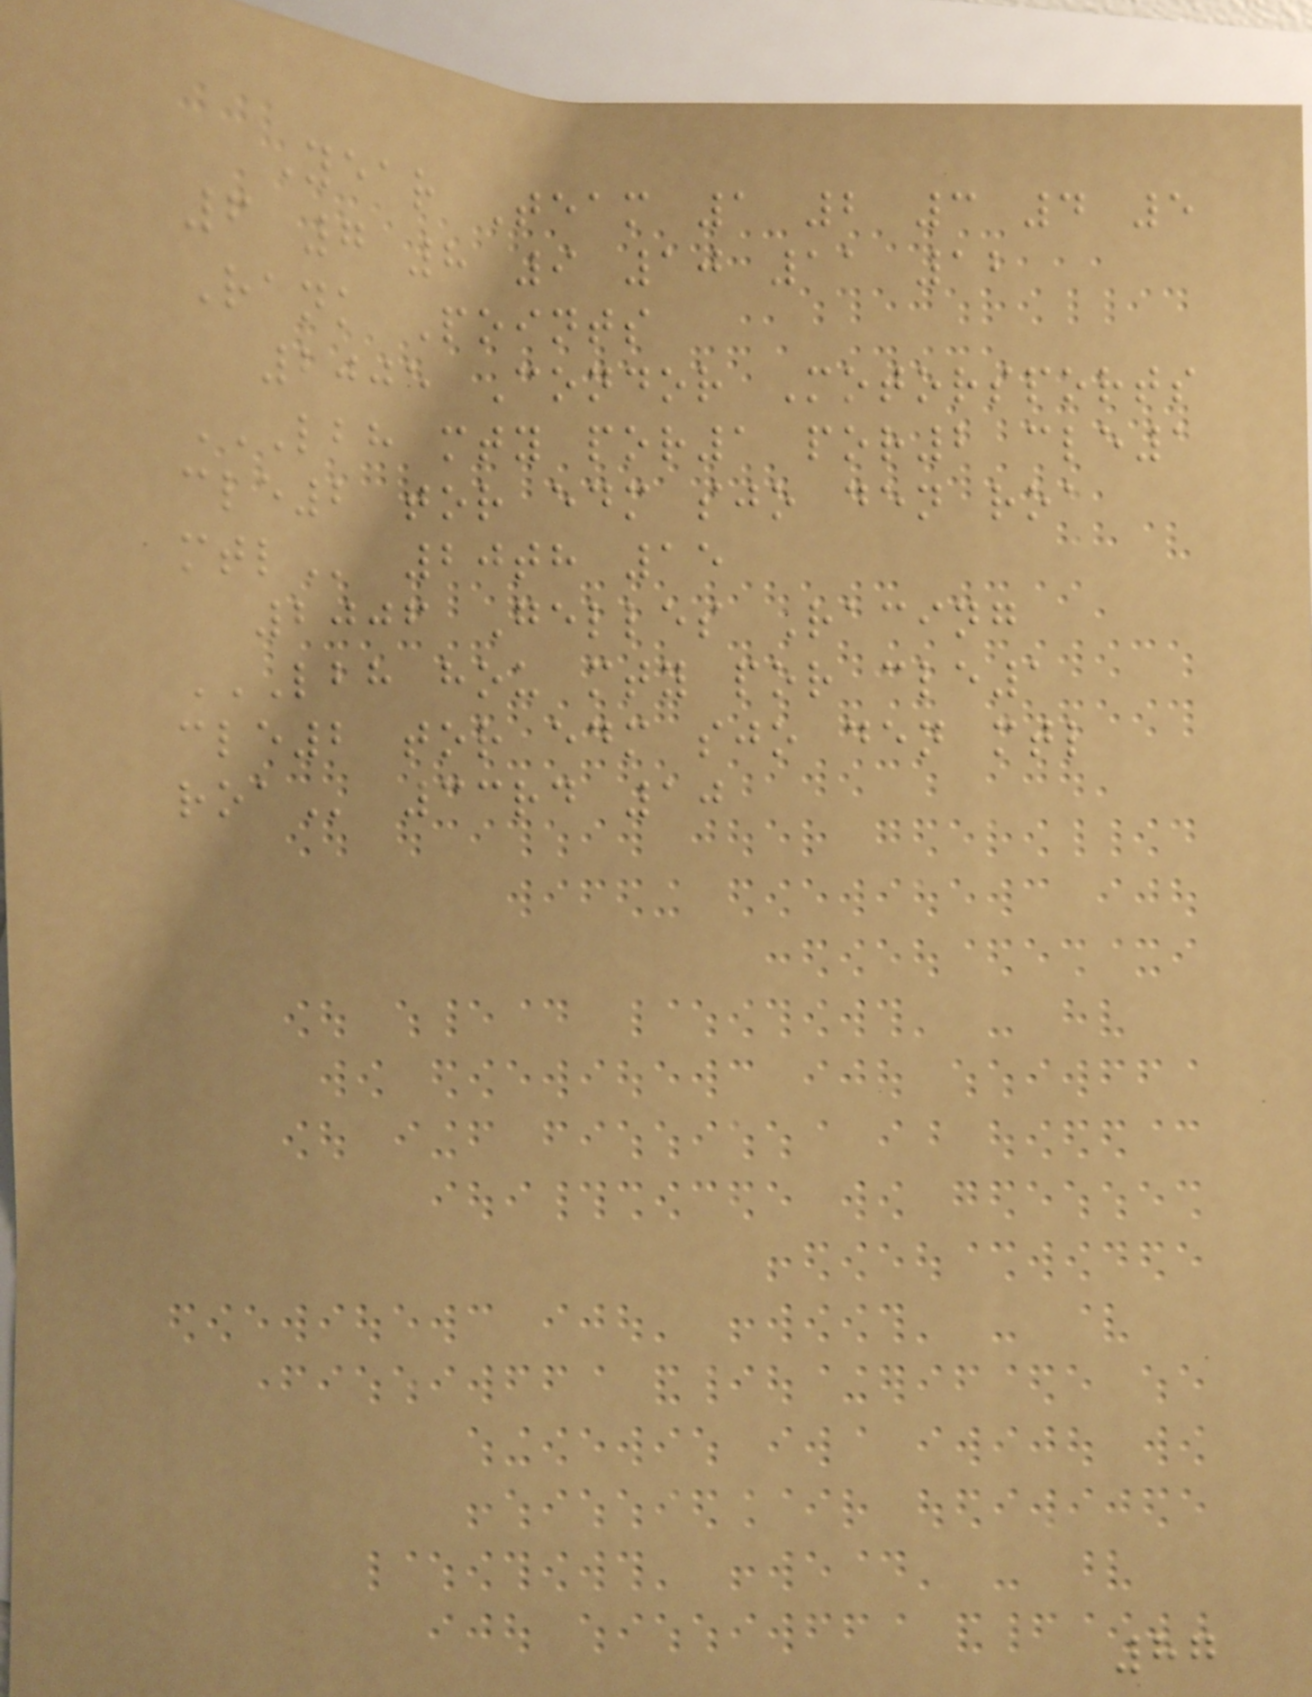Year Team 1 2 3 4 5
6 7 8 9 10 11 12
Rank Points
2005 Condor Motorsports
LBH MTY POR1 POR2 CLE1
CLE2 TOR EDM SJO DEN ROA
MTL 20th 15
2006 Gelles Racing
LBH HOU MTY POR CLE1
CLE2 TOR EDM SJO DEN MTL
ROA 33rd 10
87
